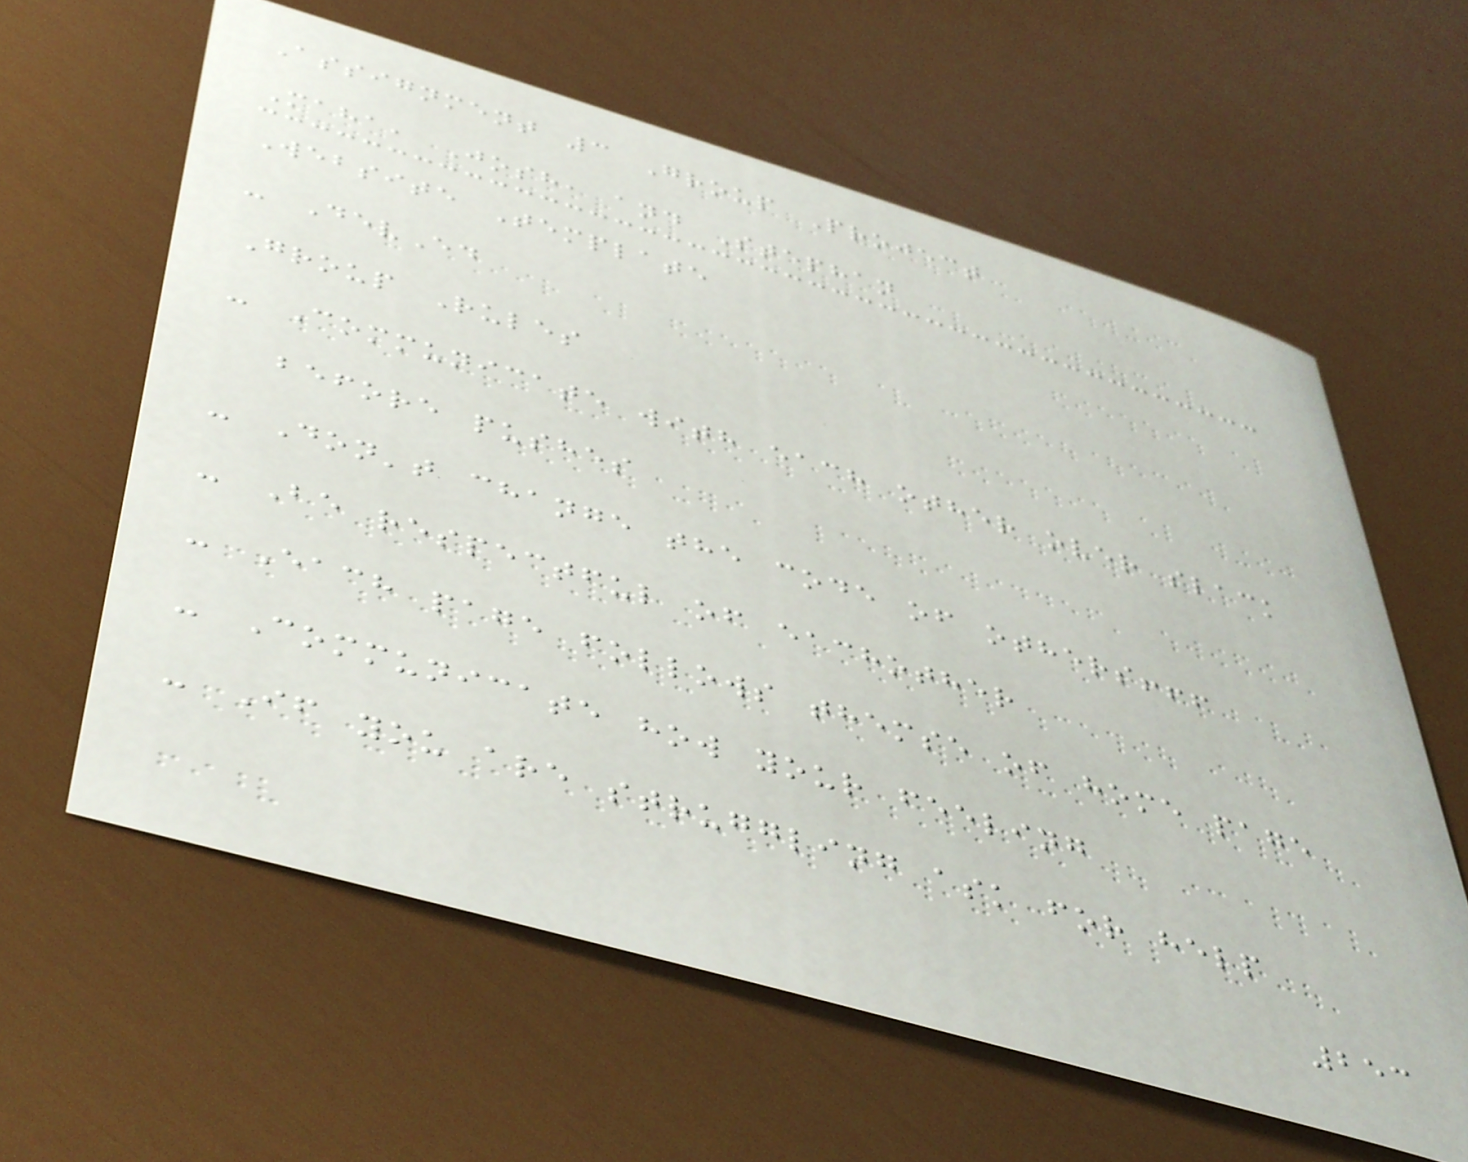Assignment 3 Group Project
Maha, Josh, and Stephan
Website Template
- DevEd
Group Rules
- Communicate with each other over slack
before pushes
- Don't change the code of others!!!
- Be respectful of eachother
- Each page follows themse of home page
- Communicate how your feeling
- If you are struggling ask for help
253
